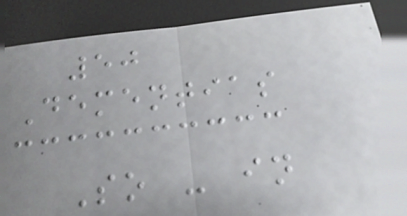50
Dementias
So - in
